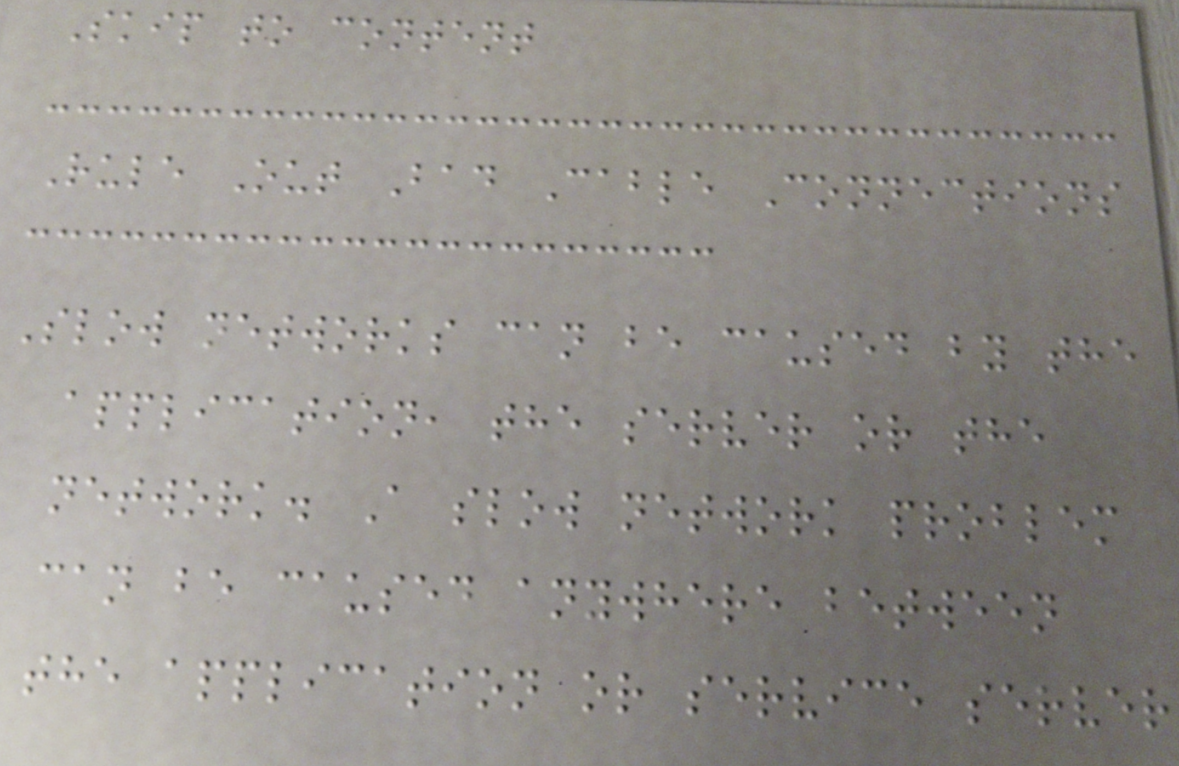Skip to content
Rule Out Bad Cable Connections
Slow networks can be caused by the
application, the server or the
network. A slow network problem
can be caused anywhere between
the application or service server
